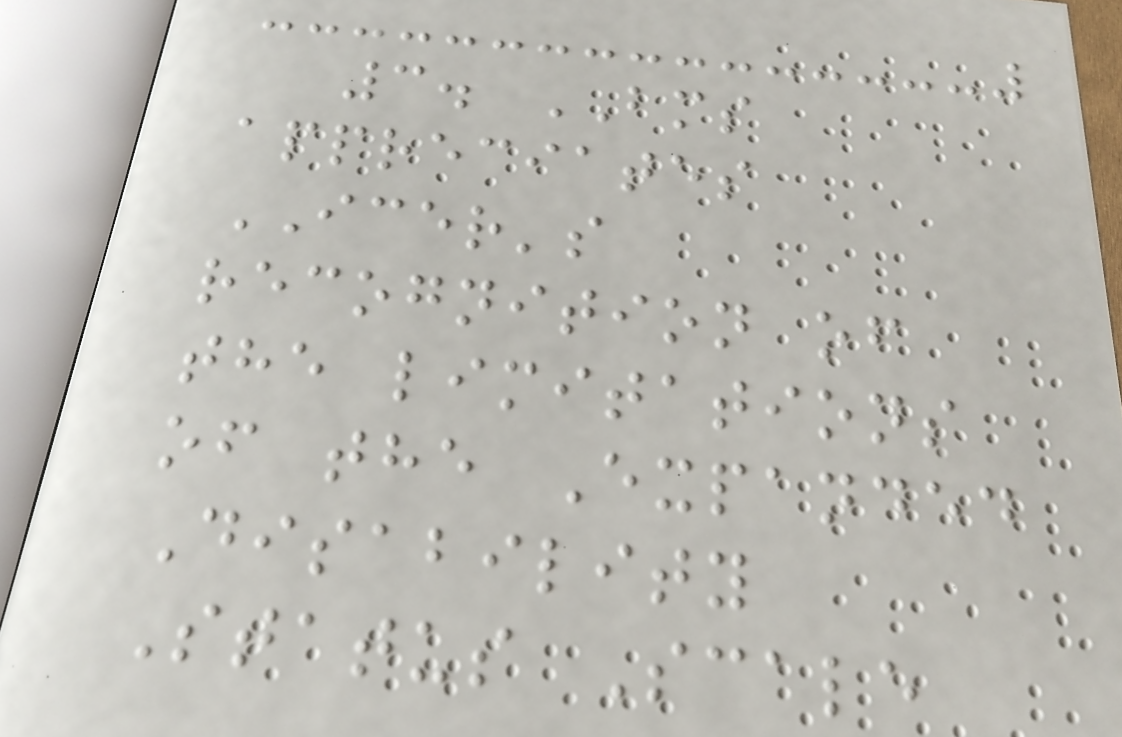3. BMS
appreciates
ICER's
recognition of
the limitations
of the Expanded
Disability
Status Scale
